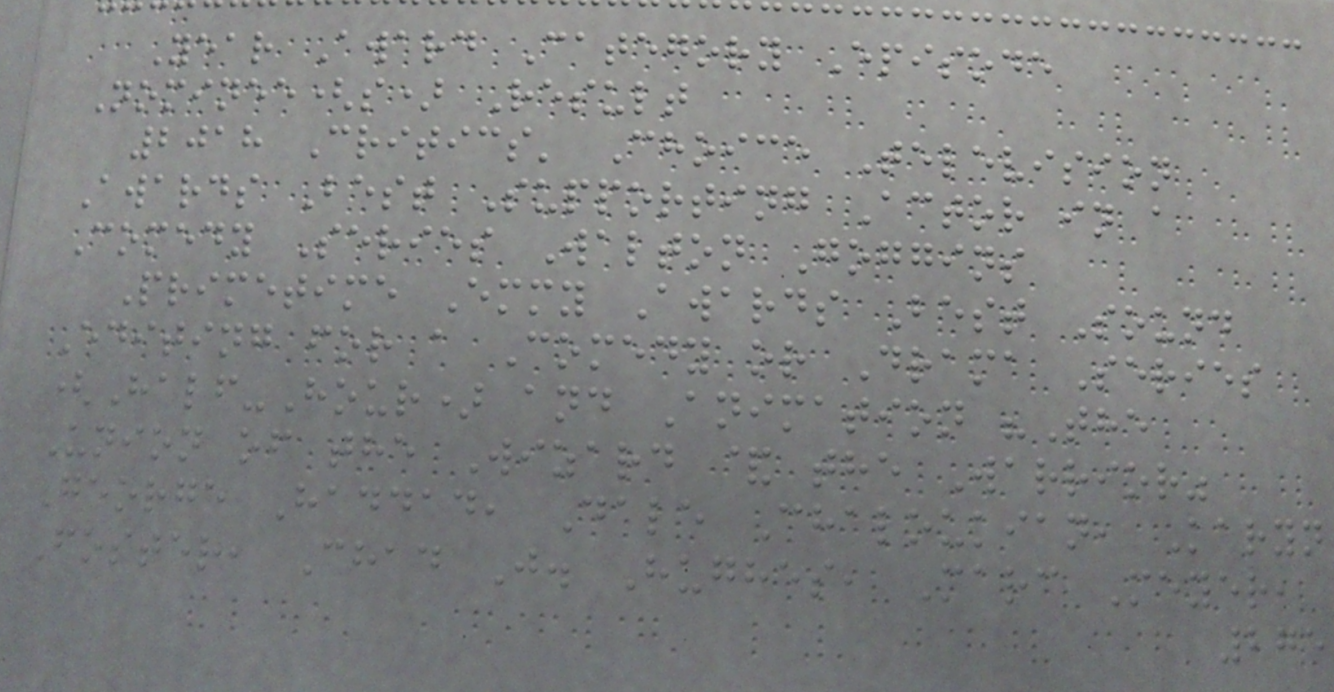Year Award Category Episode
Nominee(s) Result
2018 Critics' Choice Television
Awards Best Supporting Actor in a
Comedy Series Walton Goggins
Primetime Emmy Awards Best Sound
Editing for a Comedy or Drama Series
(Half-Hour) and Animation "The
Union of the Wizard & the Warrior"
George Haddad, Dale Chaloukian, Karyn
Foster, Chad J. Hughes, Marc Meyer,
275
